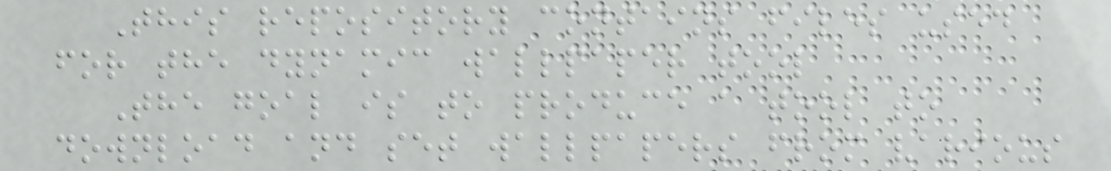This repository contains files used
for the dynamic wallpaper tool
The goal is to produce a tool to
download and set wallpapers from various
